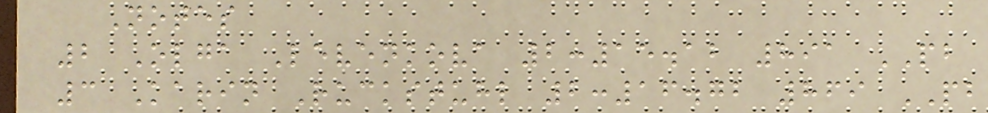Notes
2 Olga Levenkova 2:15.12 891 PB
3 Karin Ruckstuhl 2:16.72 869 PB
